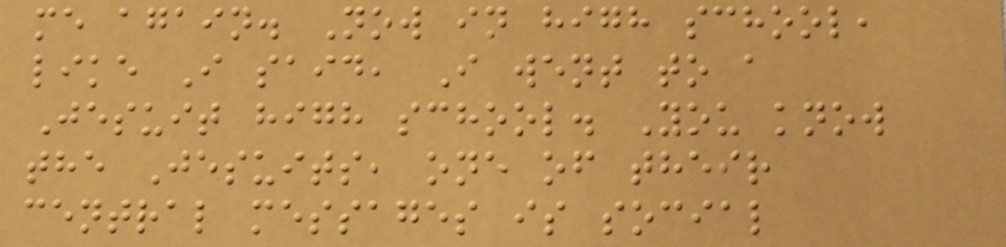me again. Now in high school,
like I said, I went to a
Jesuit high school. You know
the Jesuits, one of their
central messages is social
